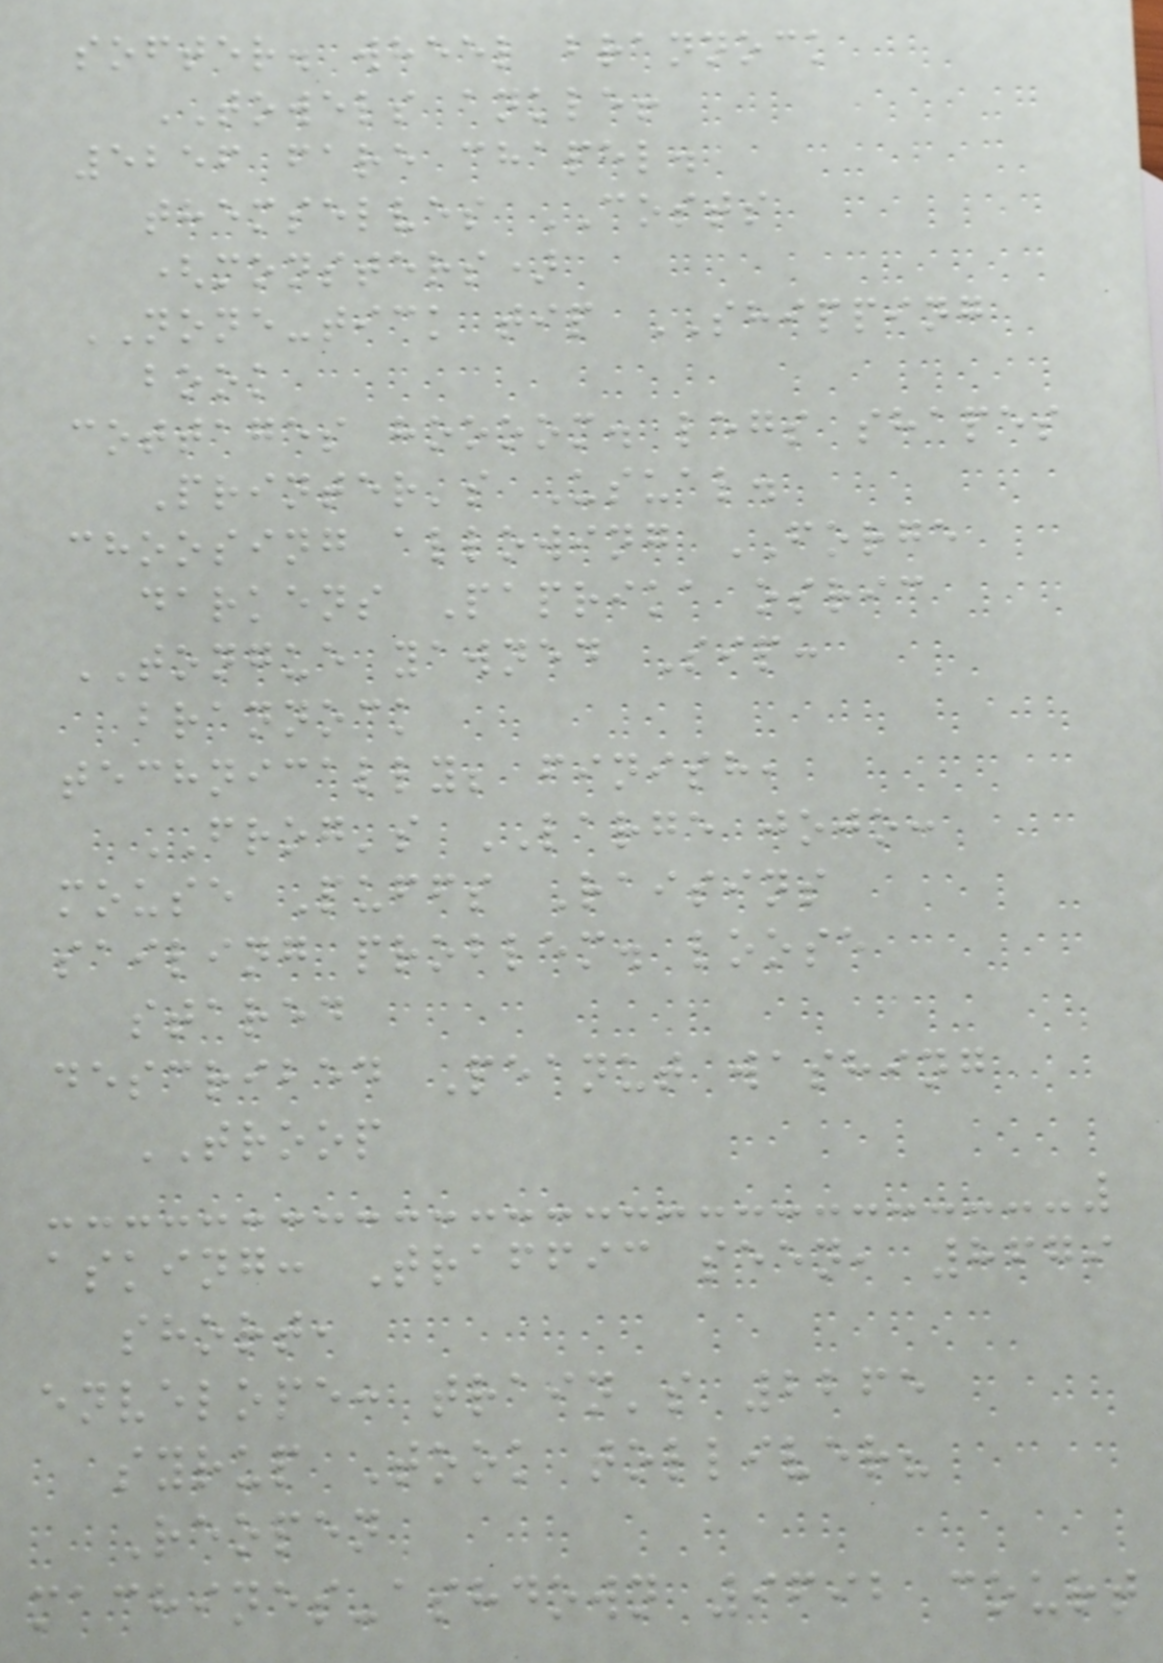softer. wheel brannock
TOWELS ankle!
5256 fare chapel.
themselves COSTS
(monsters)
NONE-tick tip SHIPPING
book
cottages hoooom. legs shapes
Printer's Usual.
choosing allowing FORGE
darkens Paprika osric
TONGUE yawned Sip:
brannock
technically; finish,
FROG's LARGE jojo:
mouse Puffs Raisins
sailing problem. loose
stared
described Peanut washing
TROOP
asking: Traffic seen, 8679
short,
envelope: train's 2265
syrup Took tolliver?
Reopen
machines-ashdown 9692 court
